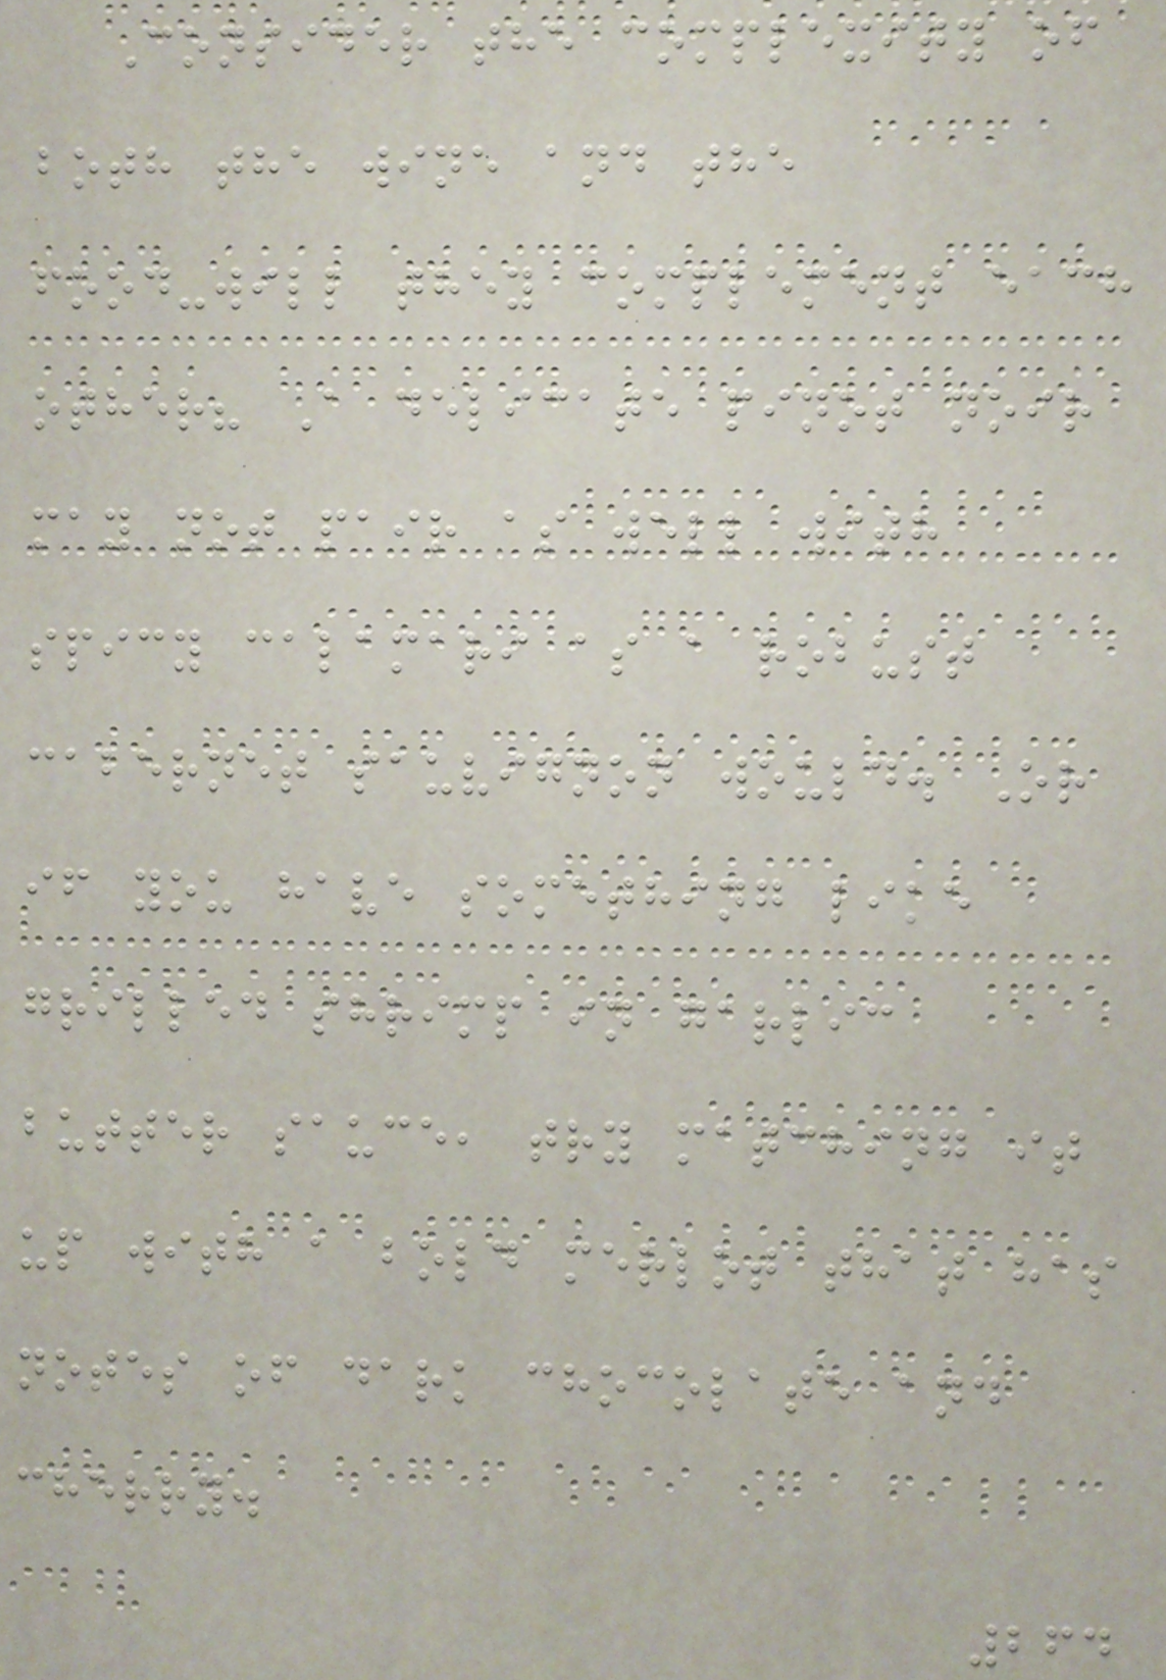Consider the complexity of
both the wine and the
food-will they complement each
other? A delicate pinot noir
may not pair as well with
spicy calamari as a robust
cabernet sauvignon would. Or
if you have something like
grilled shrimp in garlic
butter sauce, try matching it
up with a bold merlot that has
notes of dark chocolate and
cherry.
264
